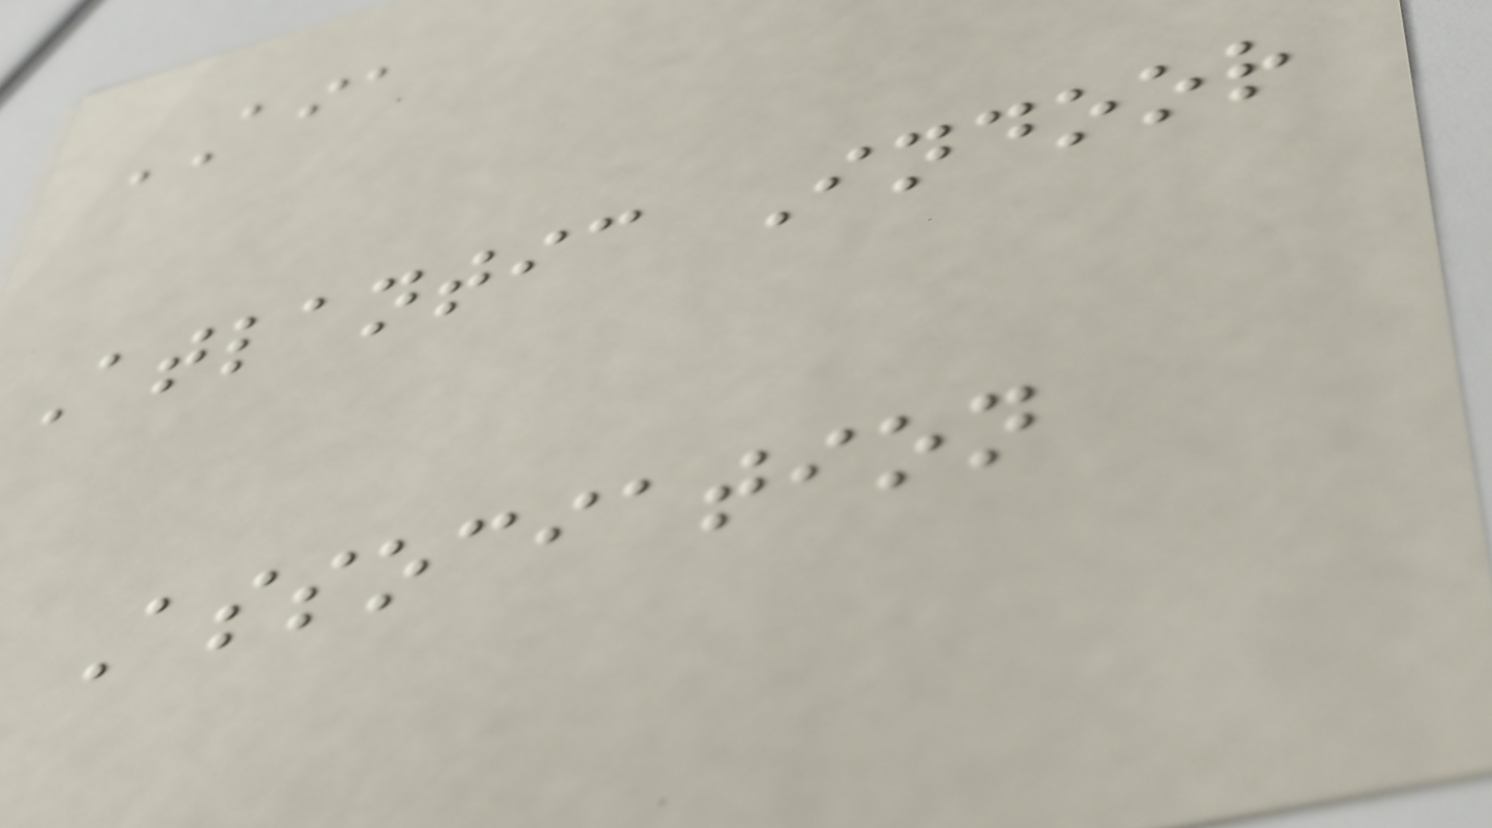AIA
Atlantic Indoor
Association
